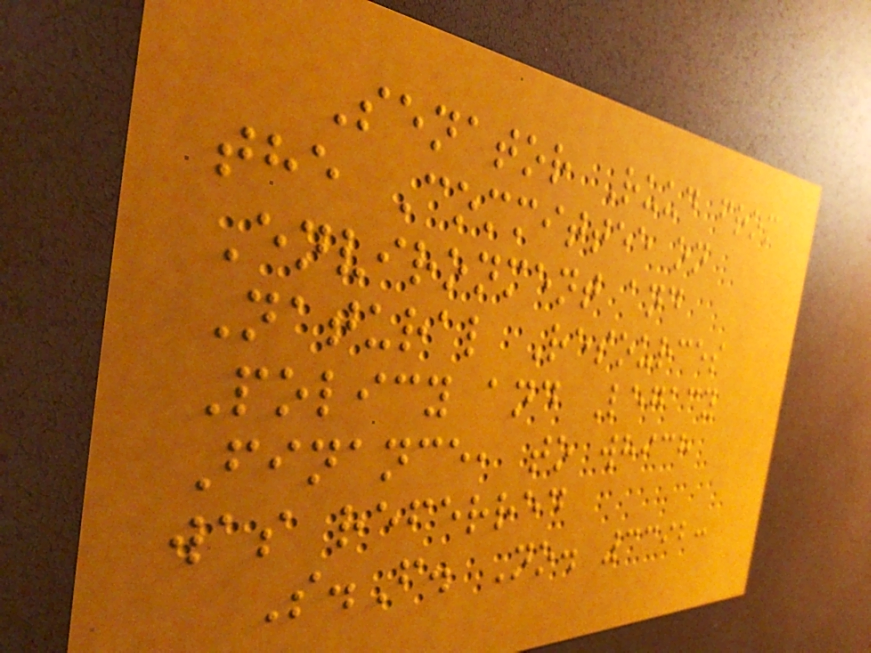Senator Ruud from
the Committee on
Environment and
Natural Resources
Policy and Legacy
Finance, to which
was referred
S.F. No. 3392:
